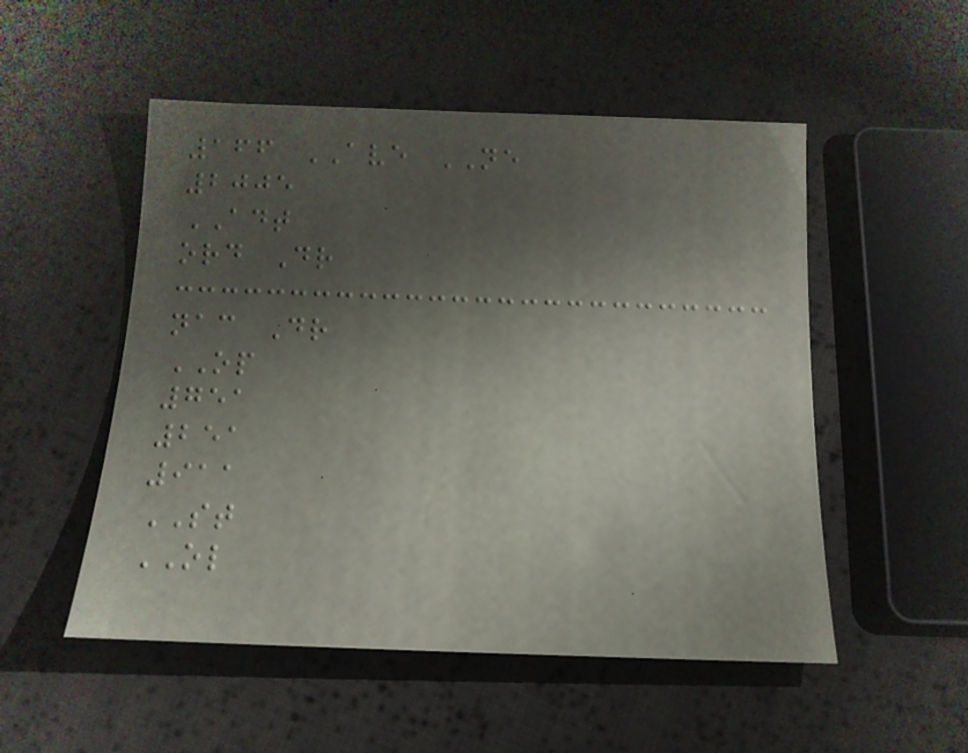166 AVE NE
2005
ADT
ord Dr
nac Dr
OP
751
251
911
ST
OL
